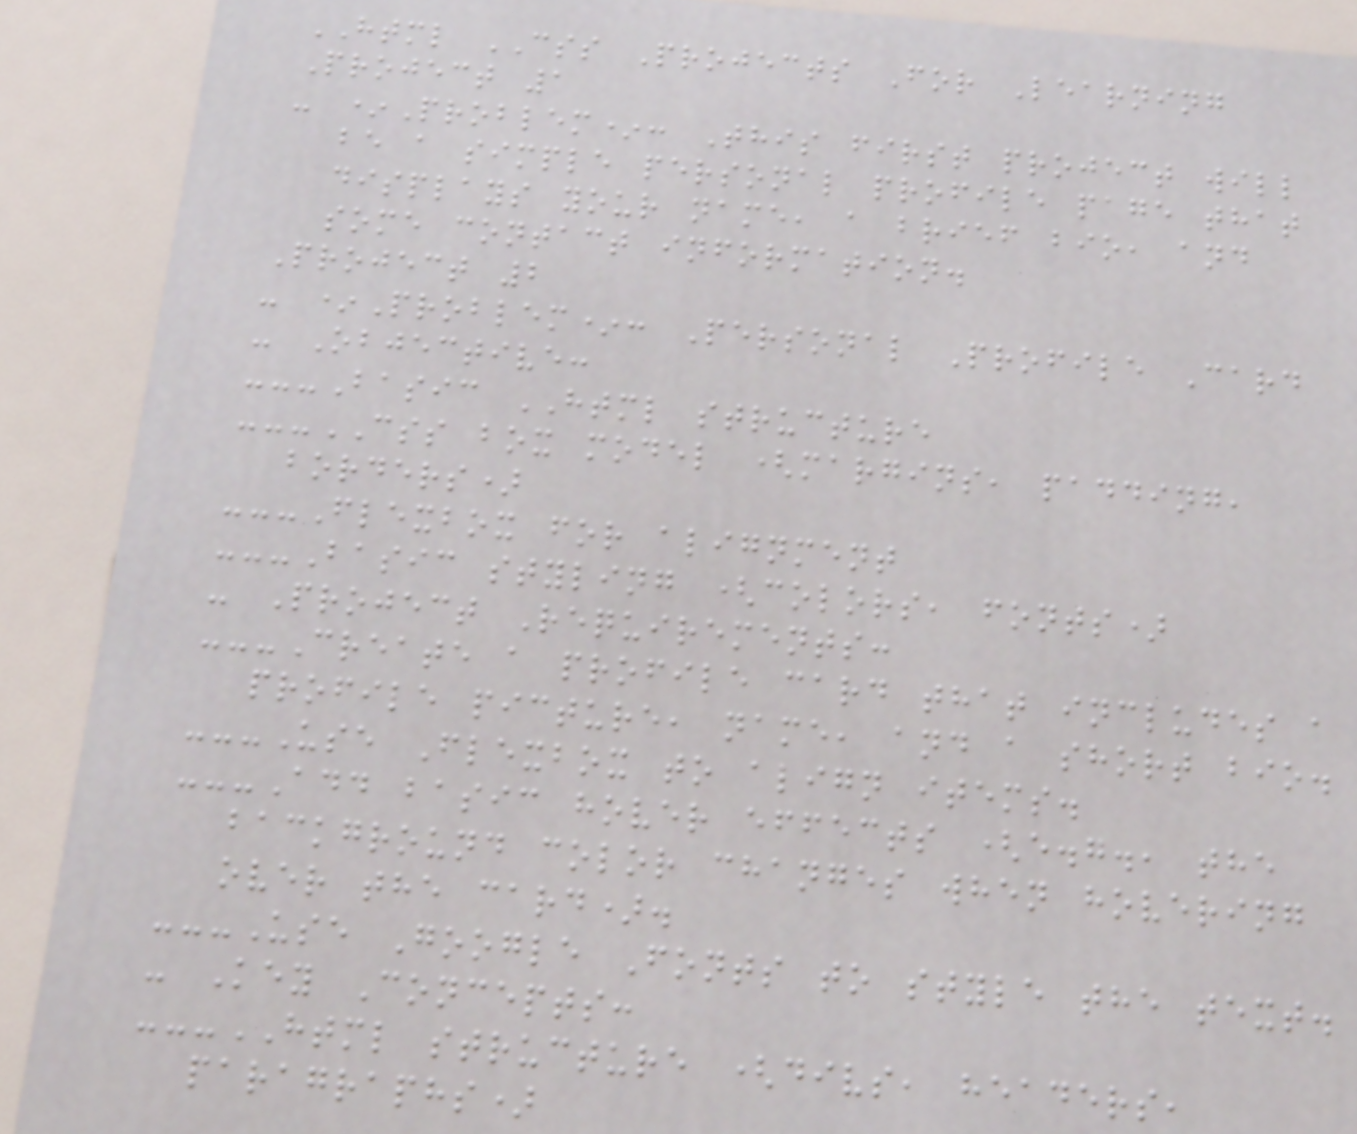HTML CSS Projects For Learning
Project 1
- *Problem*: This first project will
be a simple personal profile page that
displays your name, a brief bio, and
some contact information.
Project 2
- *Problem*: Personal Profile Card
- Objective:
---Basic HTML structure
---CSS box model (margins, padding,
borders)
---Flexbox for alignment
---Basic styling (colors, fonts)
- Project Requirements:
---Create a profile card that includes a
profile picture, name, and a short bio.
---Use Flexbox to align items.
---Add basic hover effects (e.g., the
background color changes when hovering
over the card).
---Use Google Fonts to style the text.
- Key Concepts:
---HTML structure (divs, headers,
paragraphs)
